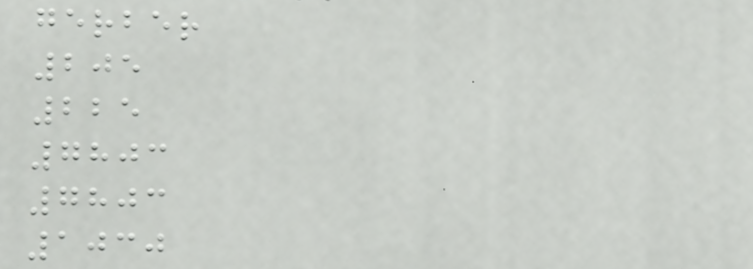gerber
205
225
7803
7803
1030
